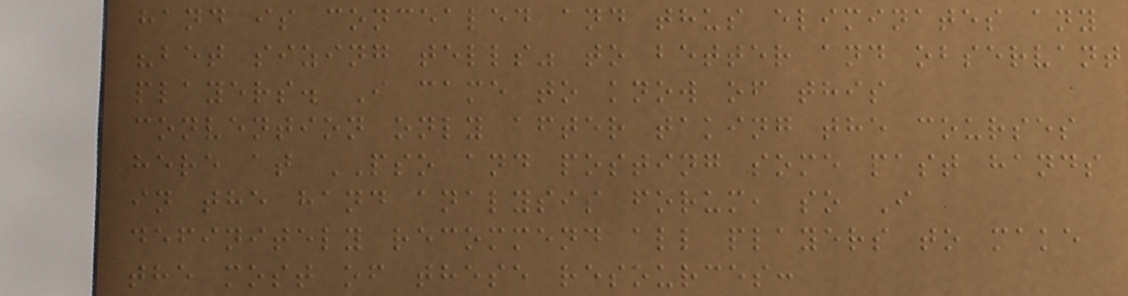hand is concealed and thus eliminates any
"bet sizing tells" to better and observant
players. I came to know of this
convention only after taking the courses
here at PSO and posting some past hands
in the hand analysis forum, so I
definitely recommend all players to make
the most of these resources:
